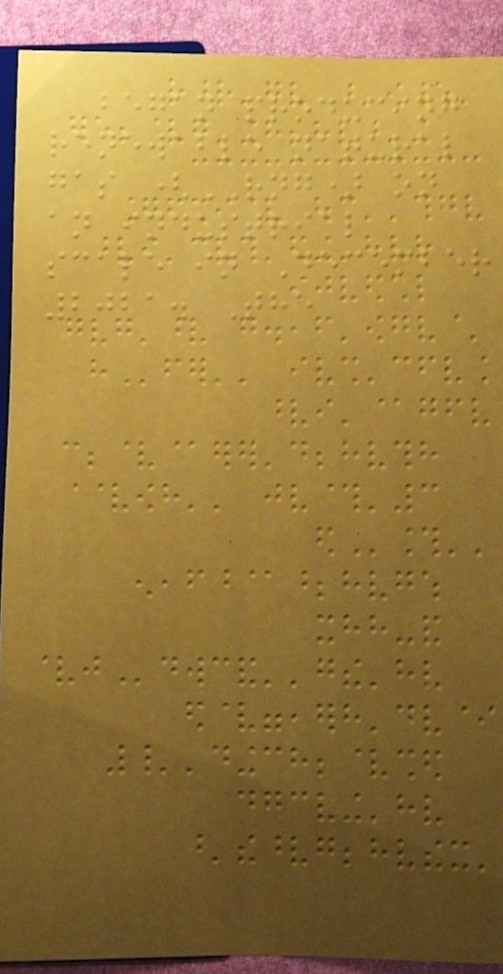began producing
renewable natural
gas (RNG) on
an industrial
scale in December
2021. The
